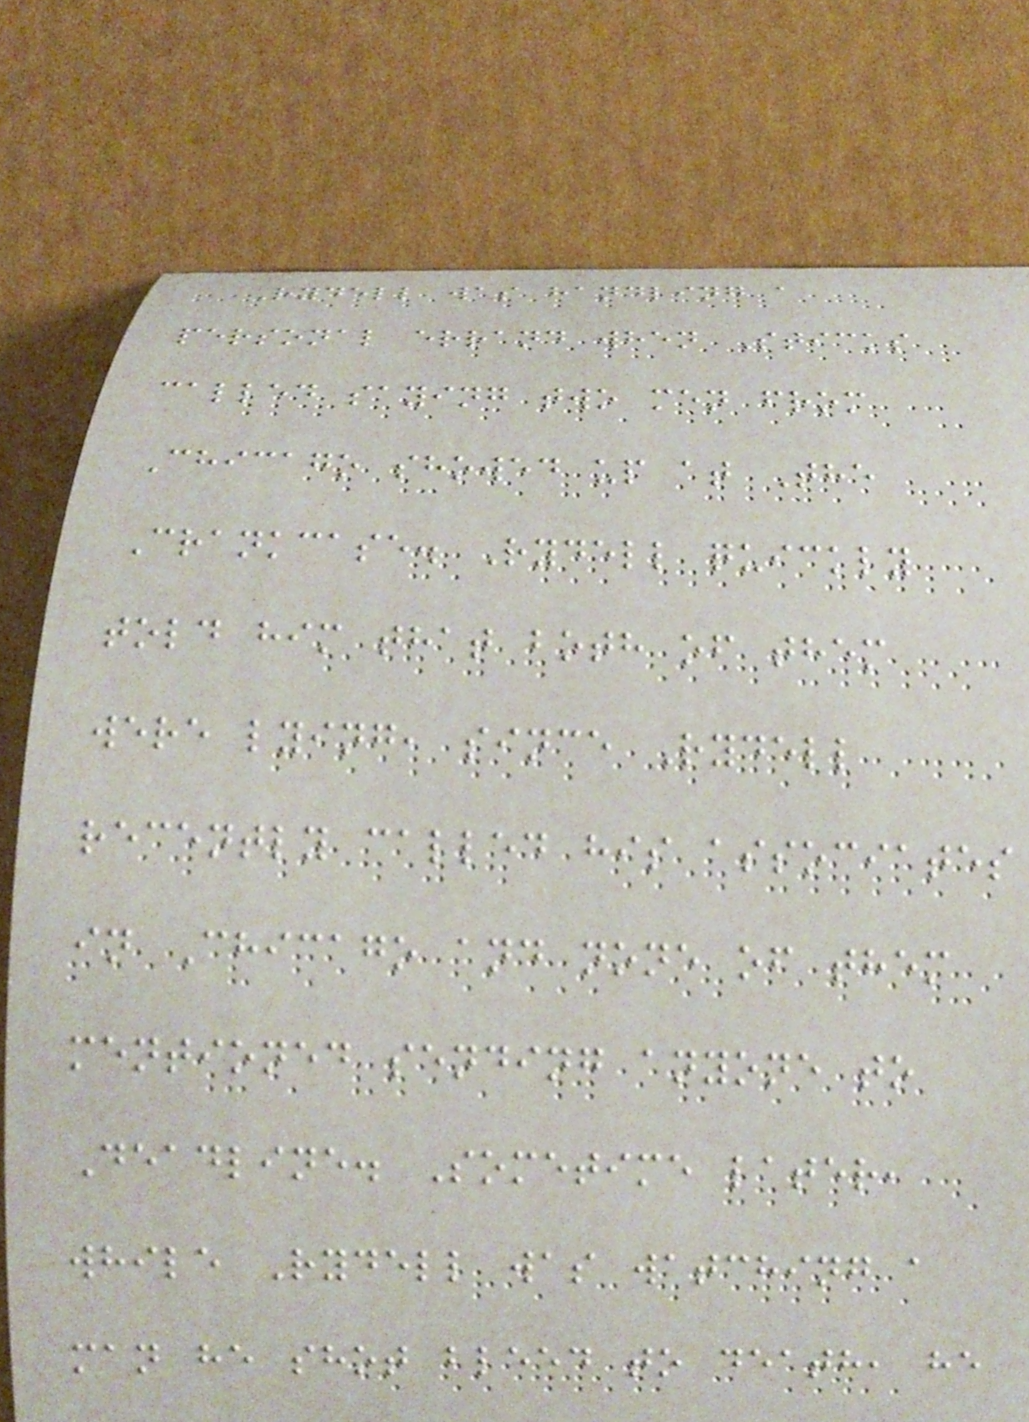Rydell was handling a
personal errand when Sticks
called saying two men from
Chicago showed up at The
Crankcase. Rydell quickly
told him that both of them
were lying, since Rydell
recently called his associates
in Chicago and none of them
mentioned sending anyone to
Deadline. Sometime later,
while Rydell was watching a
man he shot bleed to death, he
